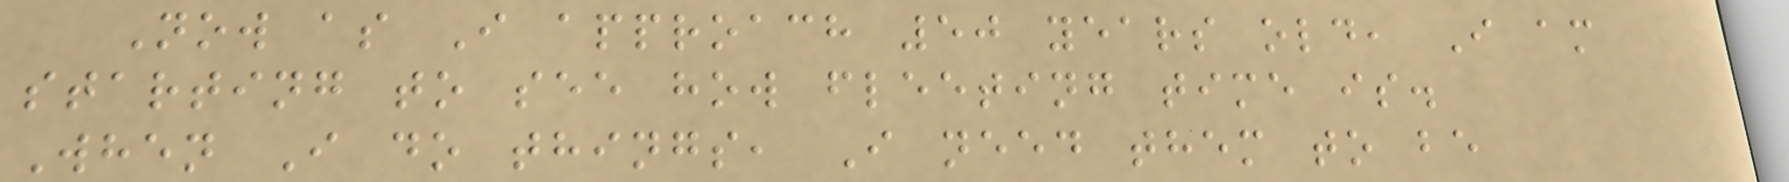Now as I approach 50 years old, I am
starting to see how fleeting time is.
When I do things, I need them to be
